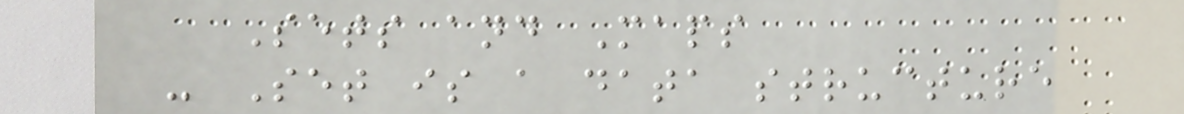Sets and Maps
- Set is a data structure
